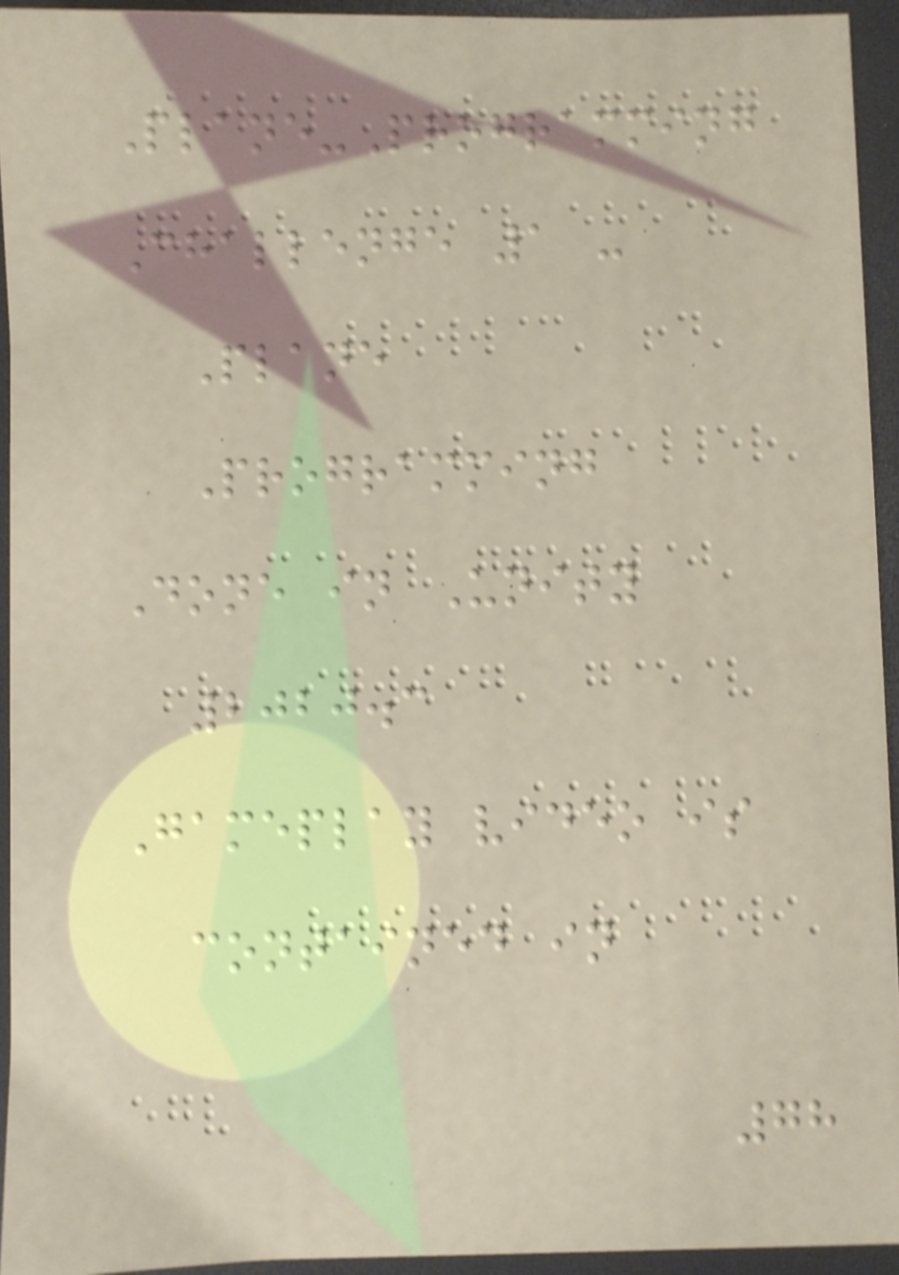Plane-Programming
Challenge 1 -
Plane
Programming
Done in Unity
2020.3
Gameplay video is
contained in
78
